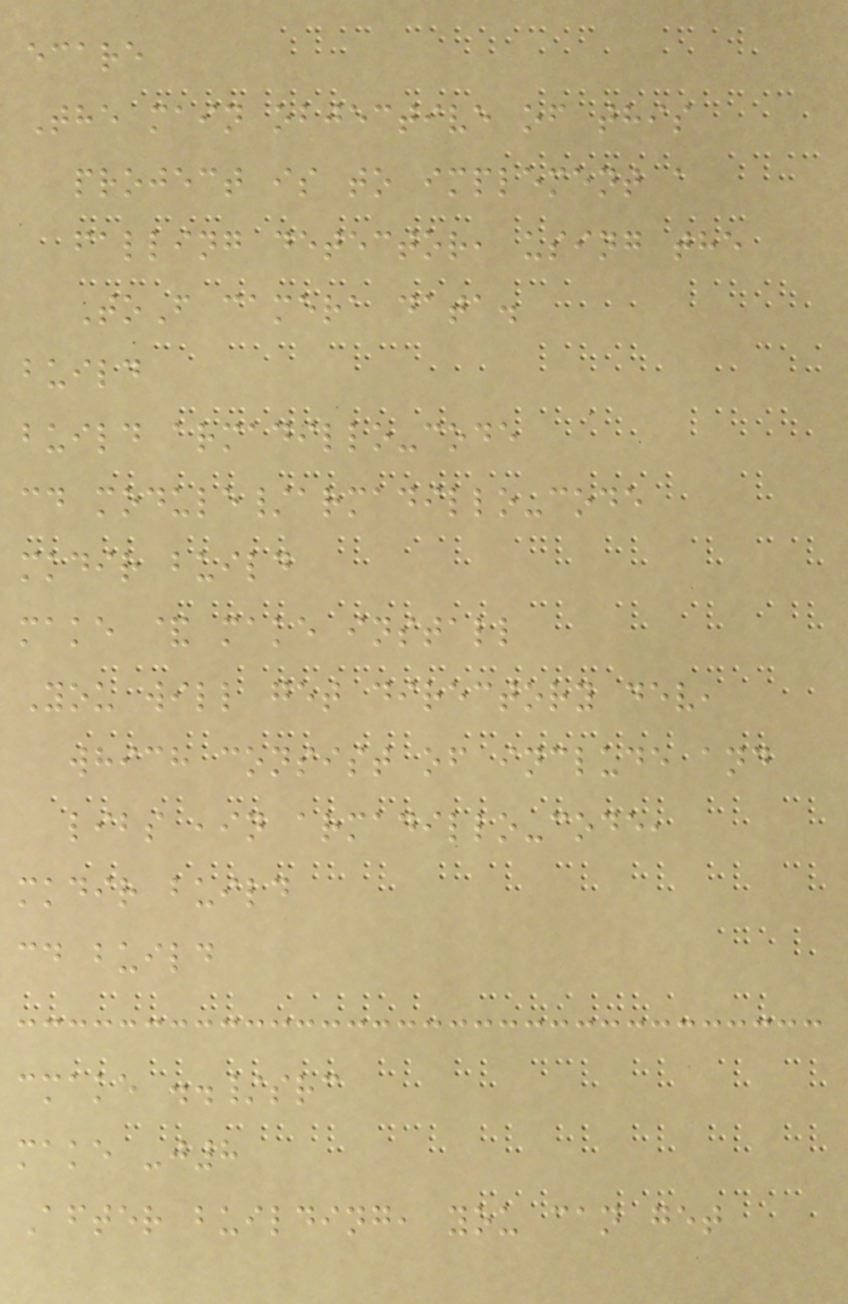ecare
The main objective of this
project is to implement a
falling detector, using the
ToF camera data.
build
build armadillo-code
cd module/armadillo-code
mkdir build
make & make install
You will get directory dev,
which consist of include and
libs ,in armadillo-code,
mkdir build
cd build
cmake ../src
make -j8
After building, you can get
